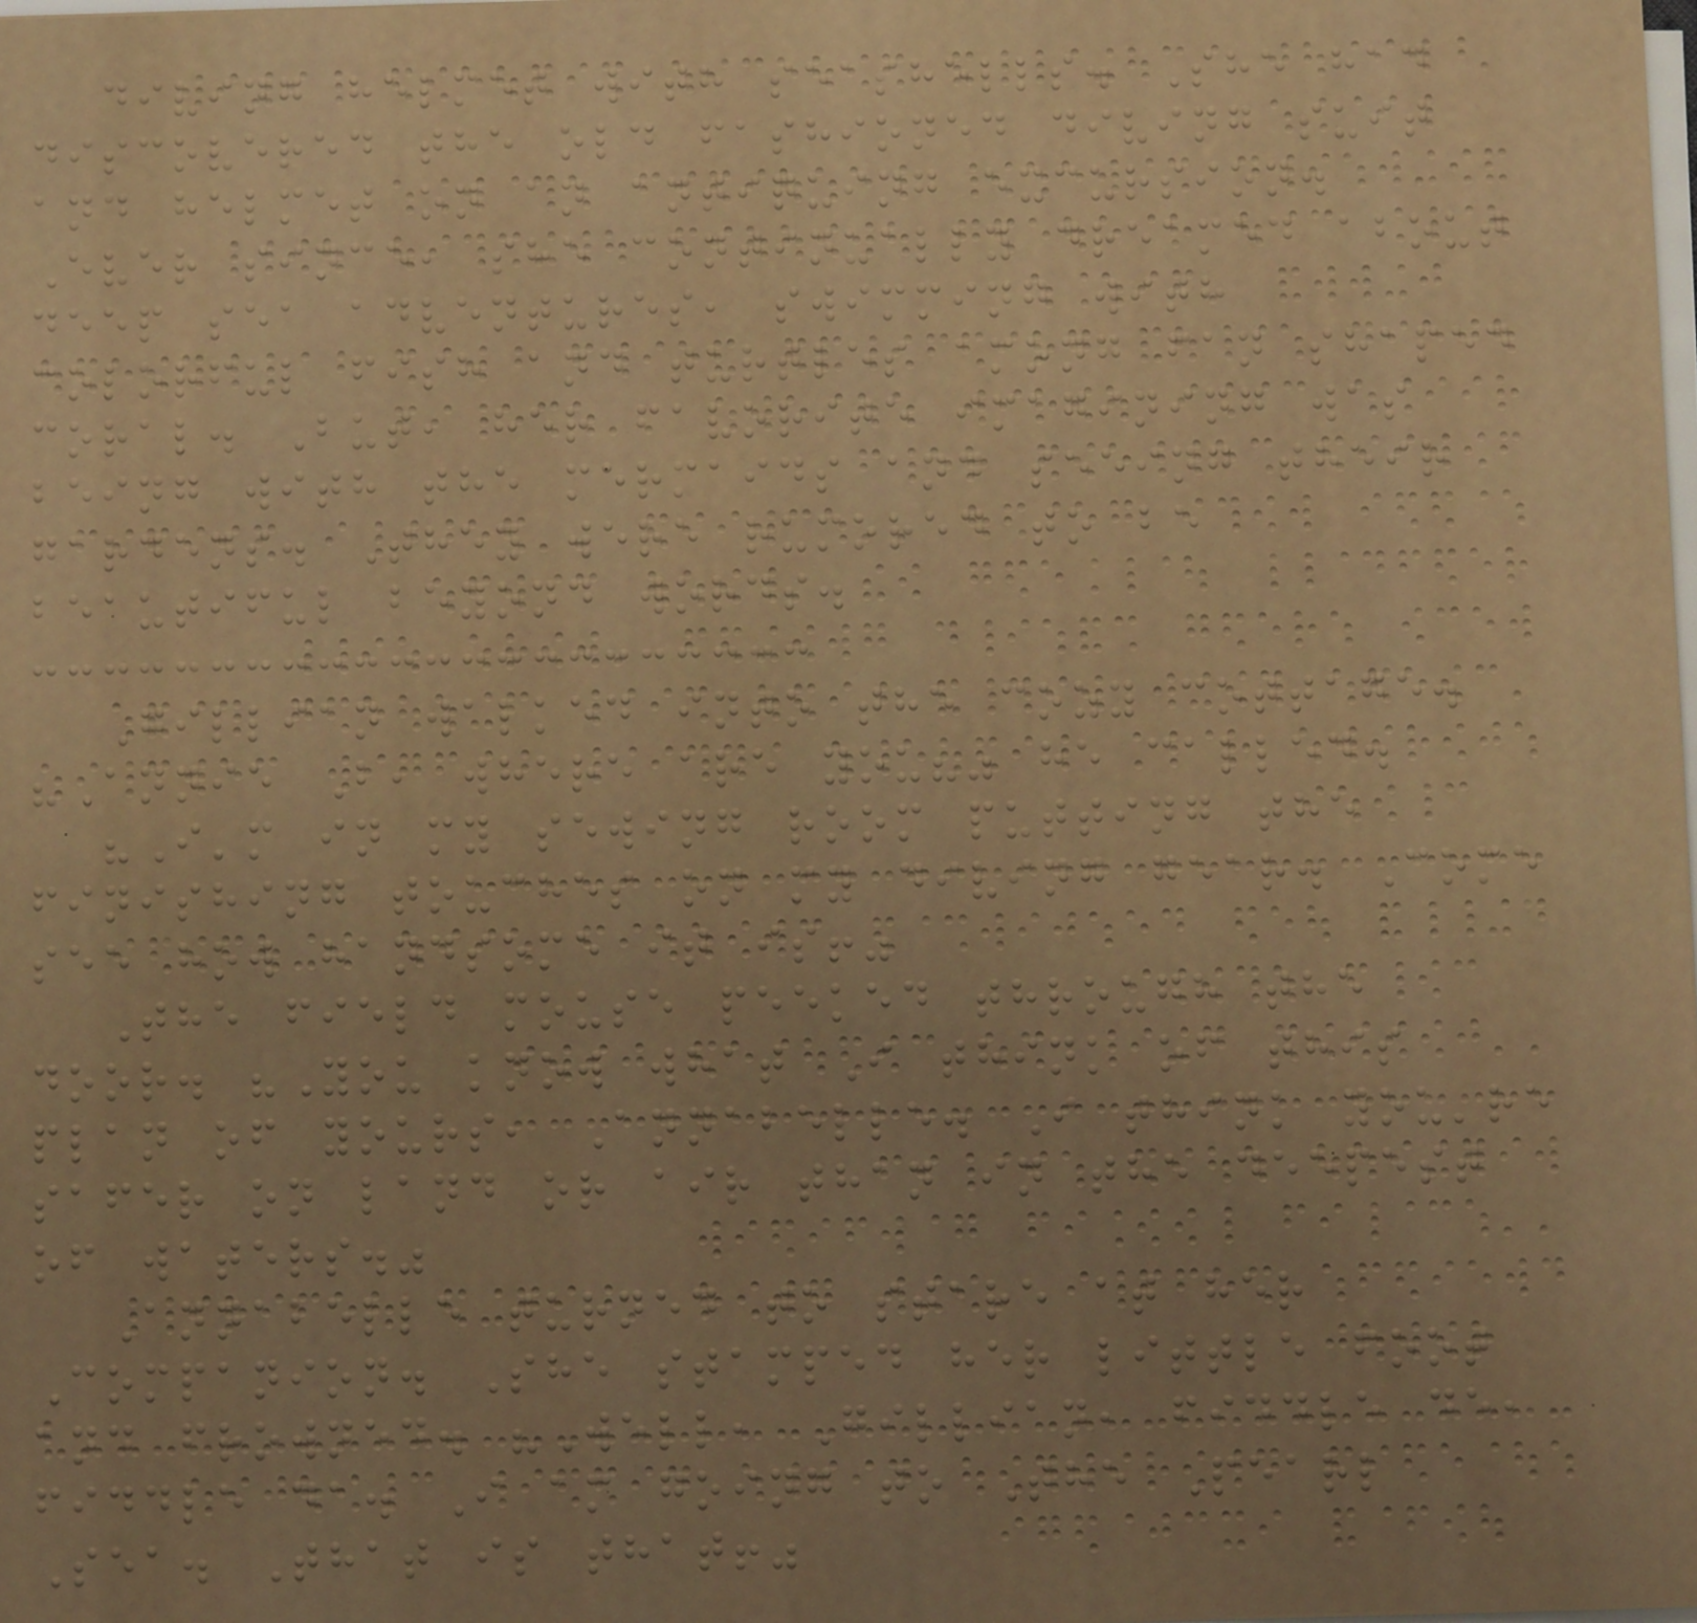diving helmet with seashells. She had
discovered the old fashioned diving suit
and helmet on an antiquing excursion.
Ever since, she continually dreamed about
deep sea adventures, swimming with
colorful fish and turtles among fan shaped
coral. But, her favorite imagining was
being with the mermaids and seeing their
gardens. They were rumored to be
beautiful beyond words.
Gillian walked into the cozy cottage.
"Annie B, where are you?" he called.
"I'm in my sewing room putting the
finishing touches on my diving gear. Come
see how handsome it is!"
The field mouse peeked through the
door. "You know what I think of this
plan of yours, Annabelle. I think you're
safer on land or air than in the deepest
of waters."
Annabelle turned to stare at her
Companion. She stamped her little foot
and frowned. "Well, Gillian, fiddle de,
fiddle da. I am going to The Pearl
Sea. That is that!"
